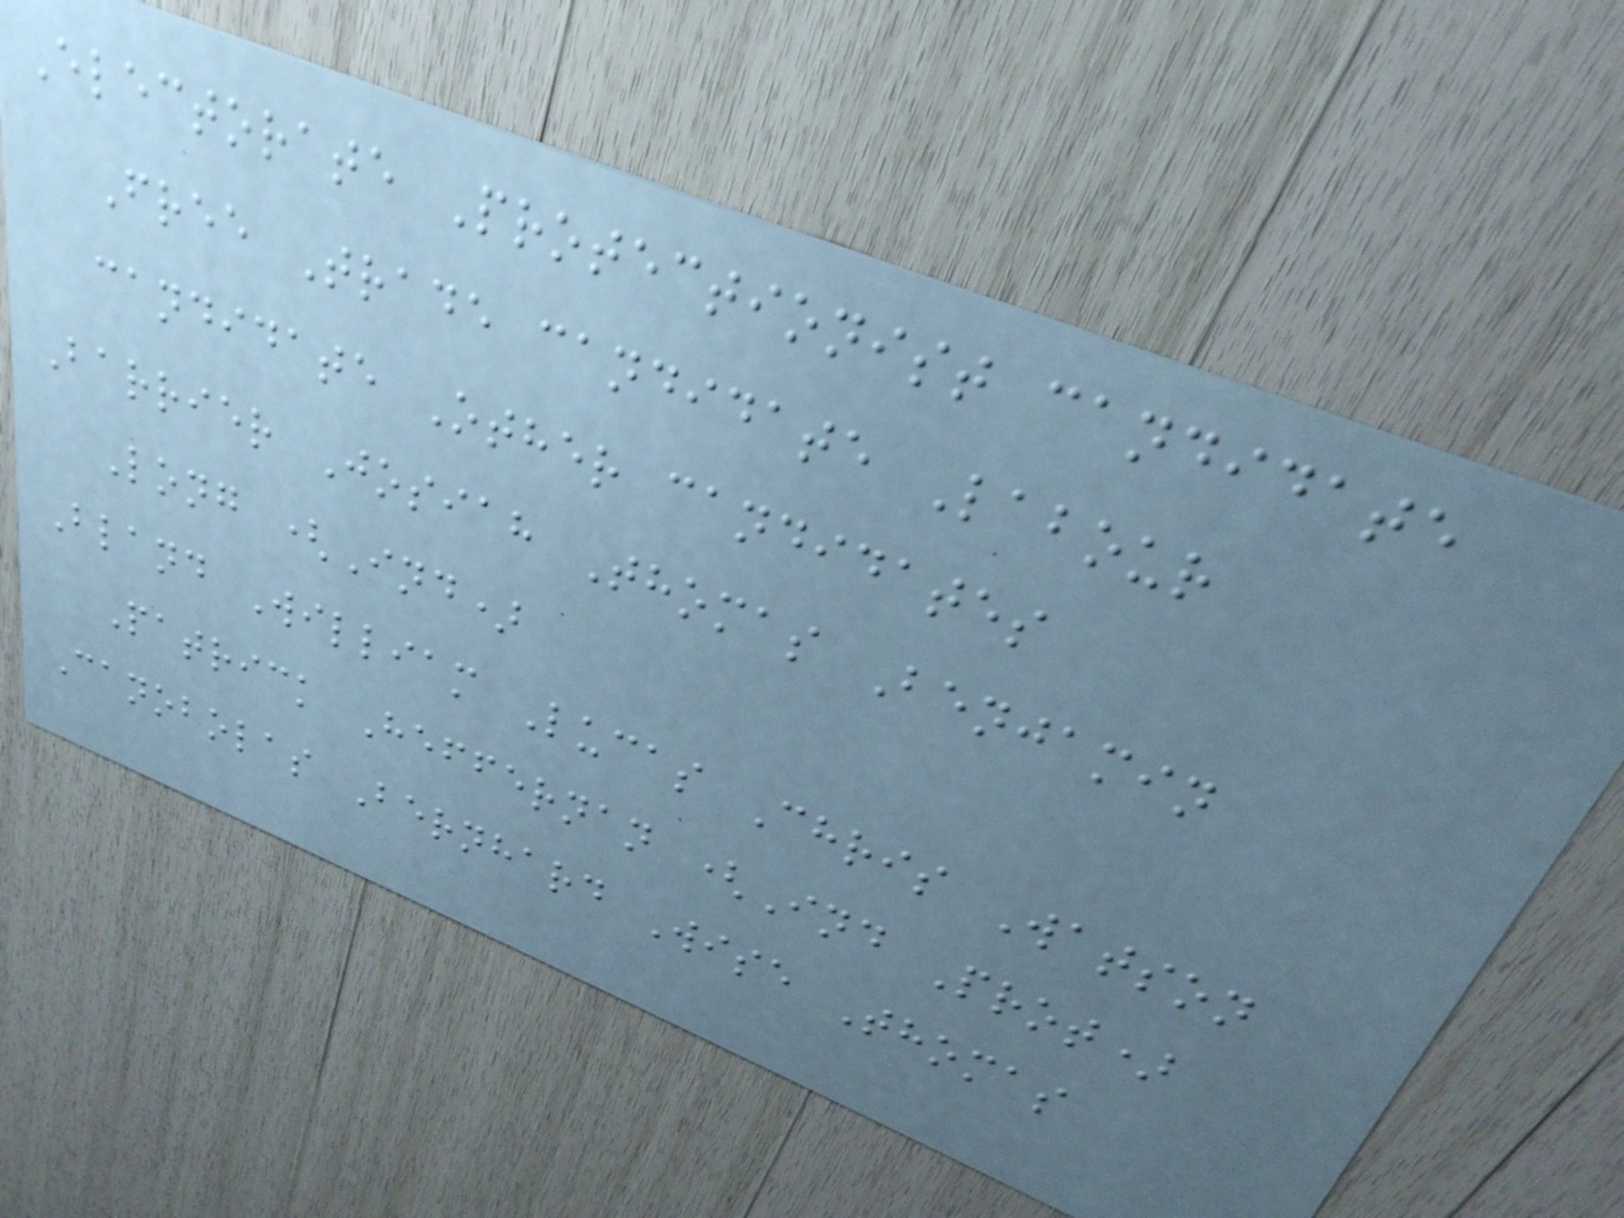Electorate Protectionist candidate
Free Trade candidate Labour
candidate Other candidates
Barrier Josiah Thomas Benjamin
Long (Ind)
Bland William Lucas Chris Watson
Patrick Heffernan (Ind Prot)
Canobolas Bernhard Wise Thomas
